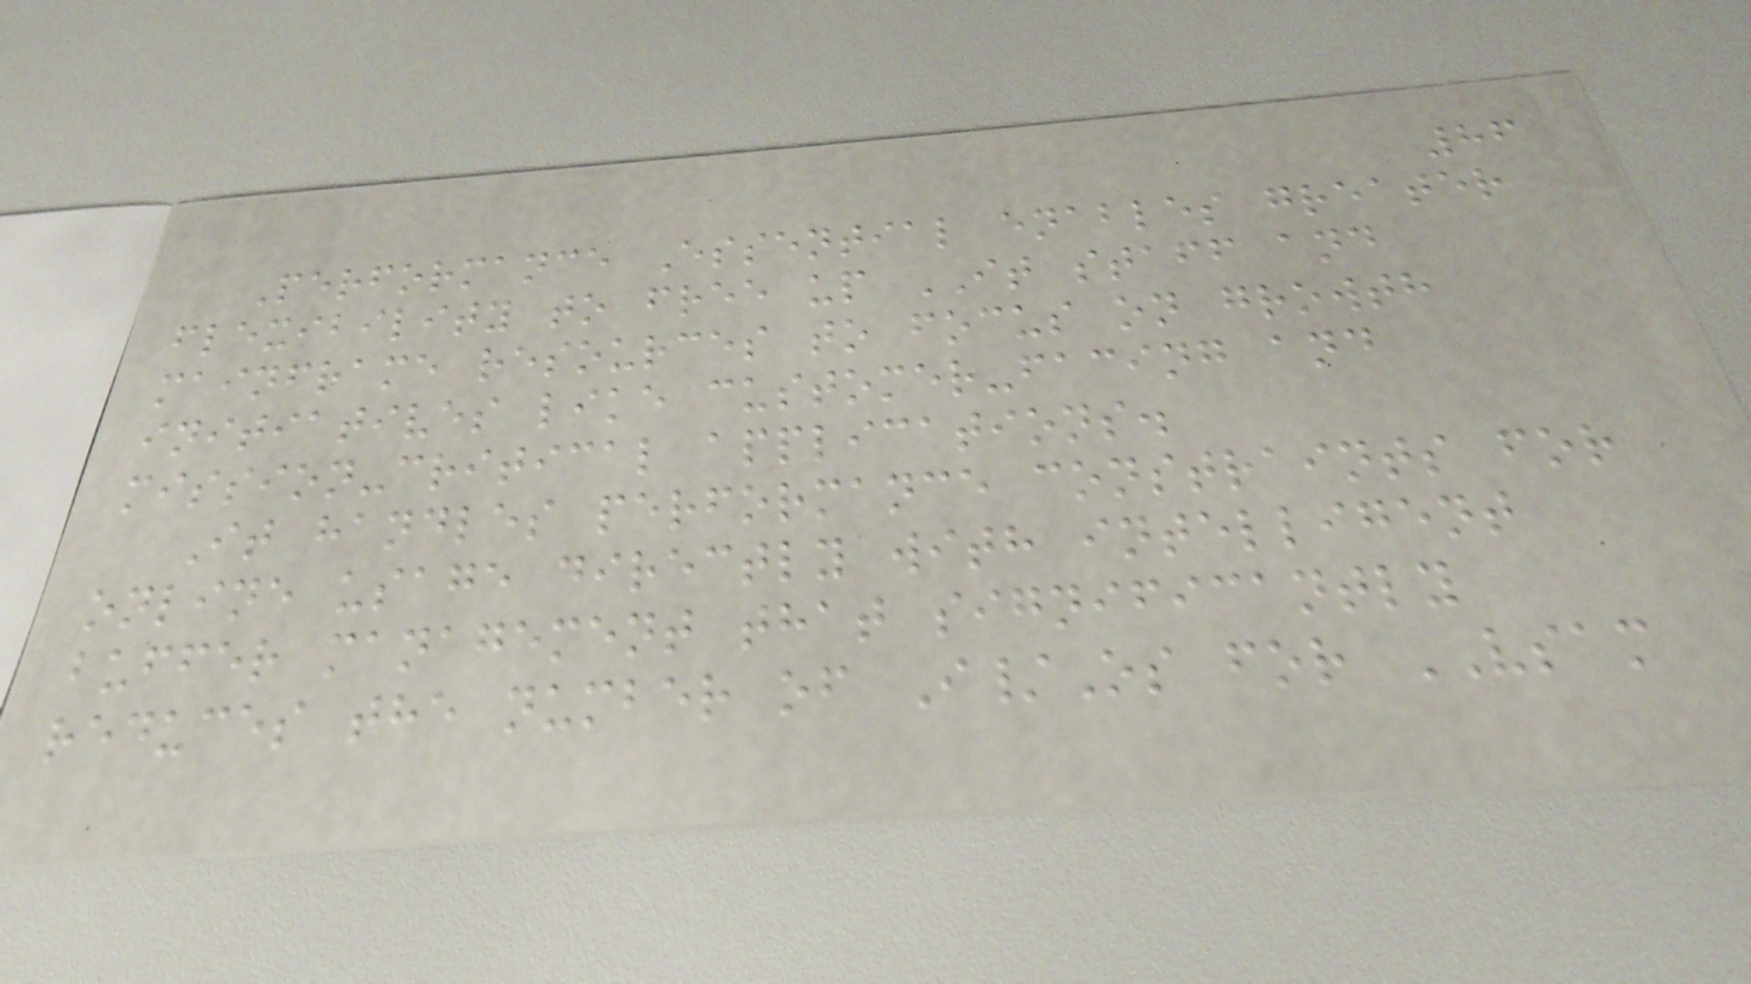86
Performance Essential enables greater
flexibility to free up IT staff and
mainframe resources to focus on growth
initiatives like customer-facing and
mission-critical applications.
It handles performance constraints for
online usage directly with intelligent
buffer management that significantly
reduces the number of I/Os for VSAM
